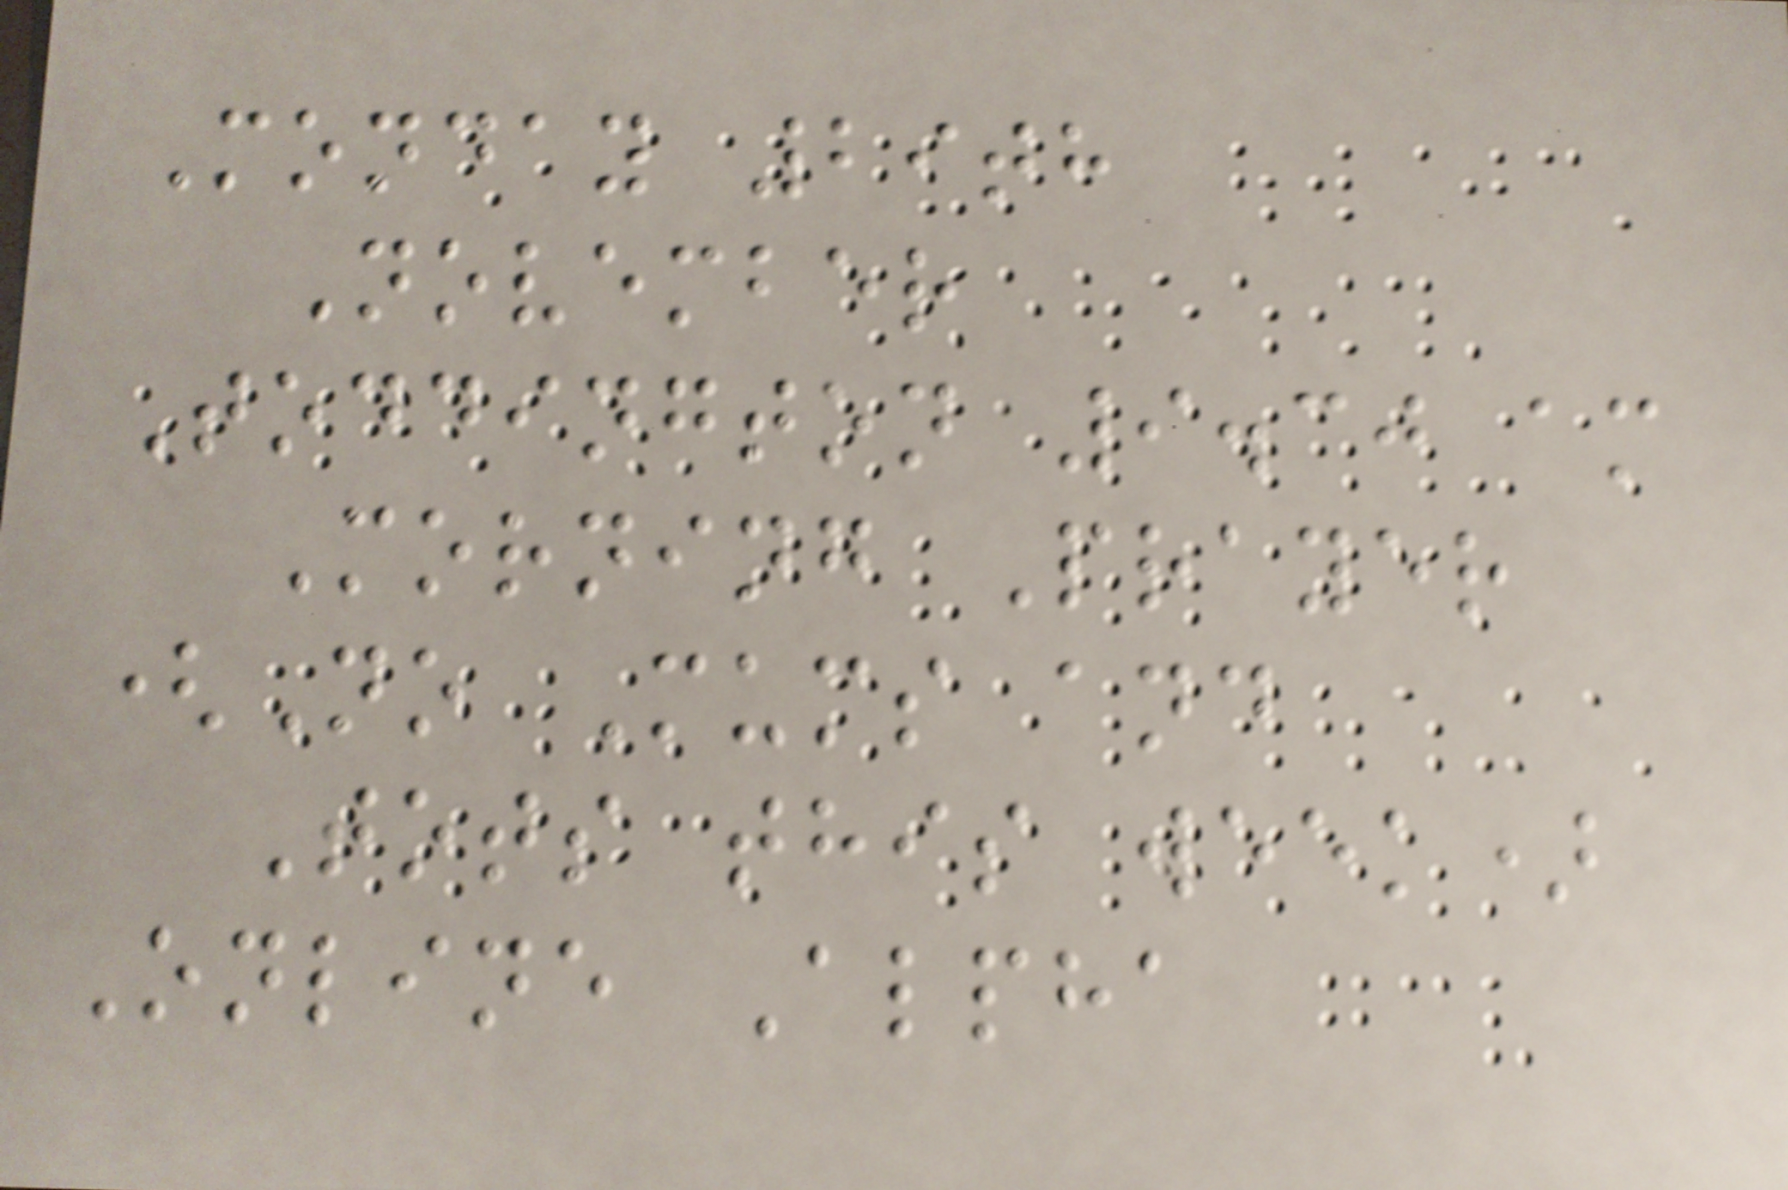Monday 29th
November
Toddington 9.30 am
Morning Prayer
(No Mums and
Tots this week)
Online Alpha
